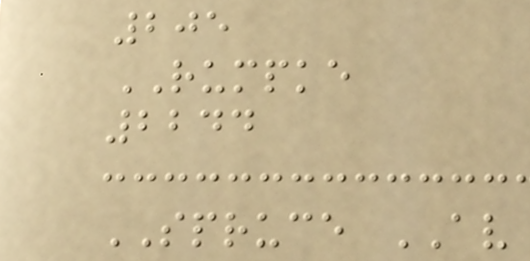205
RUMPKE
2244
SPRUCE AV
